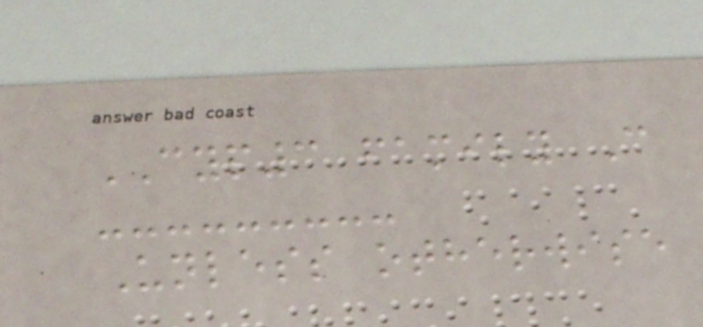CYP3 family C
Unless otherwise
